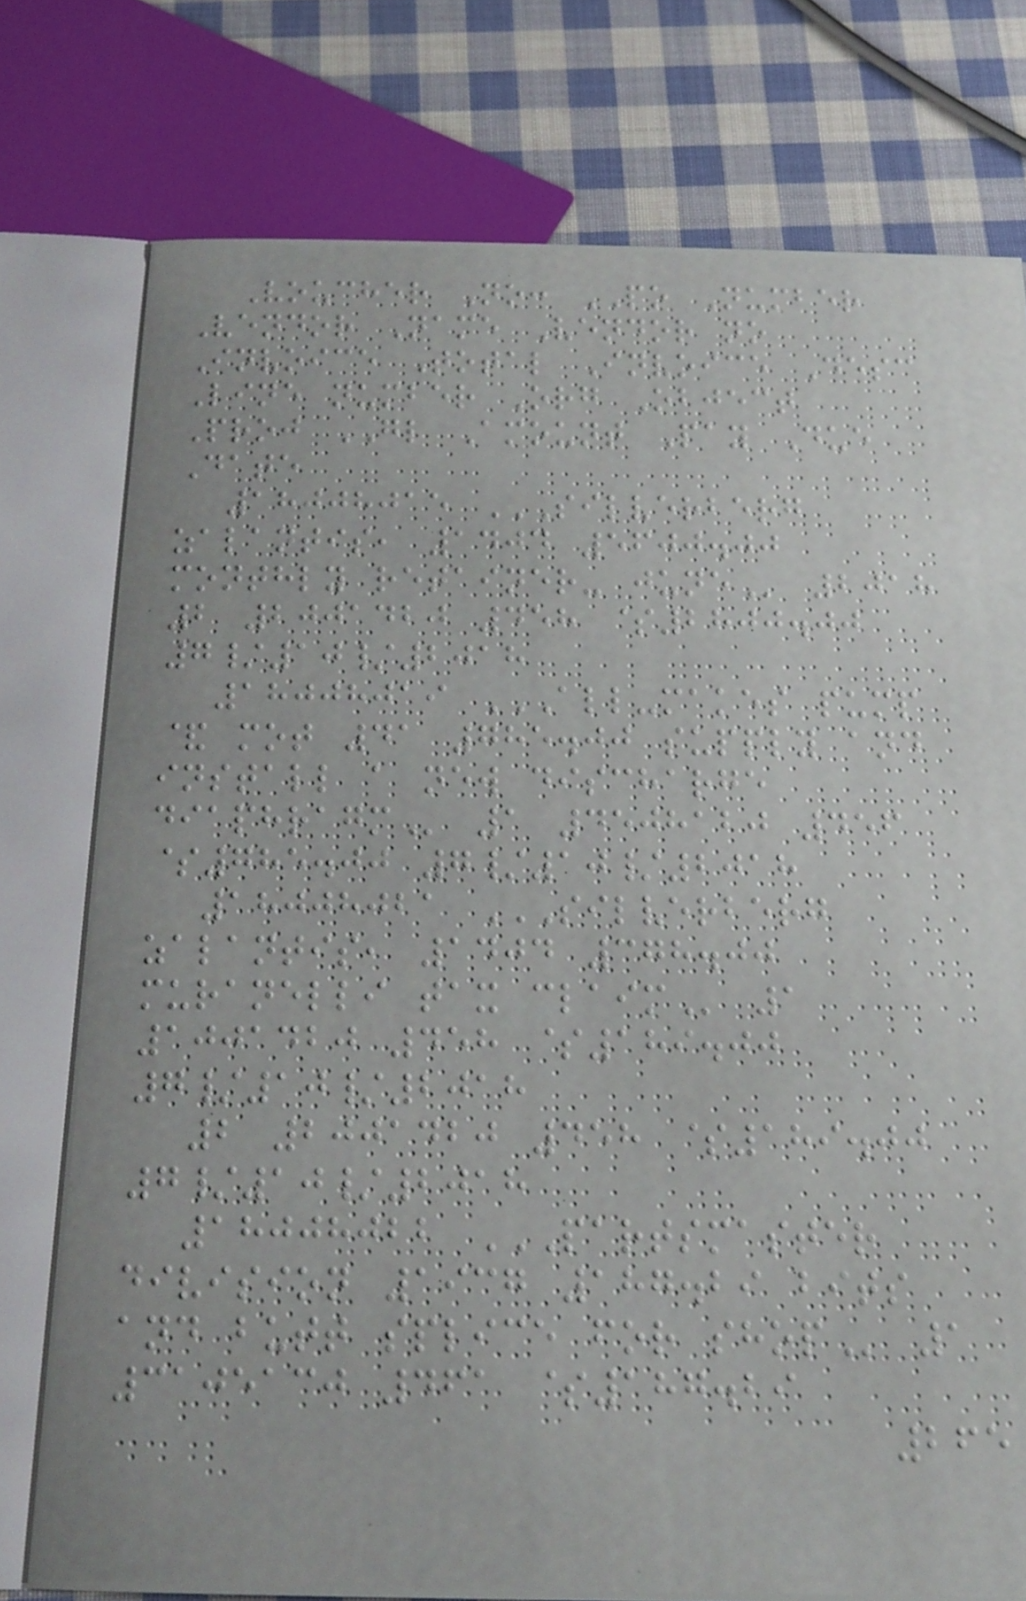Voucher No: PO Number
Vendor Name Vendor no
Invoice Total Invoice Desc
Line number Org Object
Proj GL Amount Pay Due
Date
18008015 SILVERBERG
ZALANTIS, 1404 5600.00
MONTHLY RETAINER- JUNE 2018
2 2001420 458 $2800.00
7/10/2018
18008019 ALL-MAKES PUMP
& MOT 41 785.00 SUPPLY AND
INSTALL A NEW DISCHARGE
DIAPHRAGM 1 4508120 456
$785.00 7/10/2018
18008021 SILVERBERG
ZALANTIS, 1404 378.00
MURANELLI TAX CLAIM 1
1001420 458 $189.00
7/10/2018
2 2001420 458 $189.00
7/10/2018
18008022 PARTSMASTER
DIVISION 1937 187.29 BITS
AND BUTT SPLICE FOR SHOP 1
3105130 461 $187.29
265
